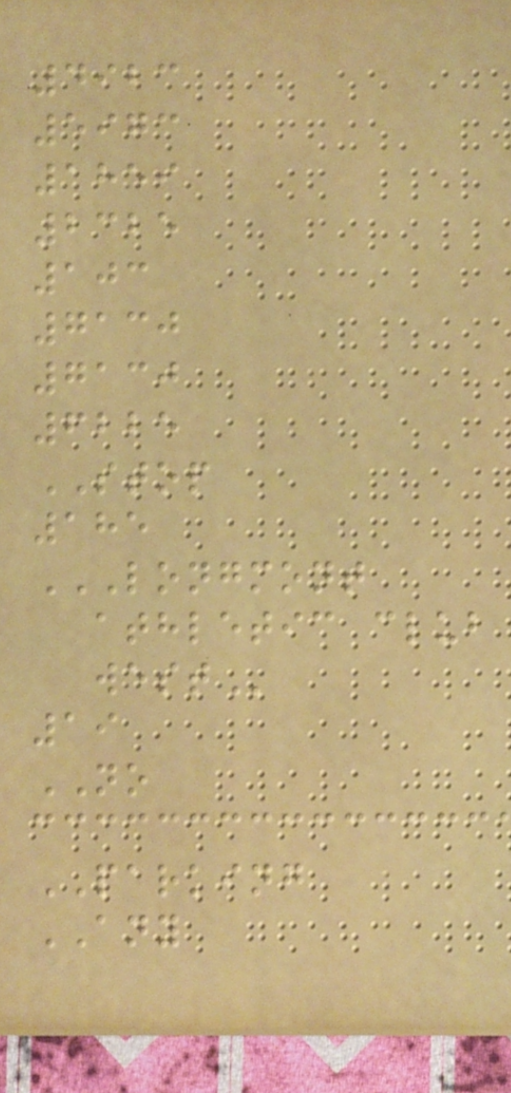4923
5973
1859
2325
103
7130
7130
6225
STOP
185
LONGMONT
ATHLETIC CLUB
WEST
19
NO
PARKING
ANY
